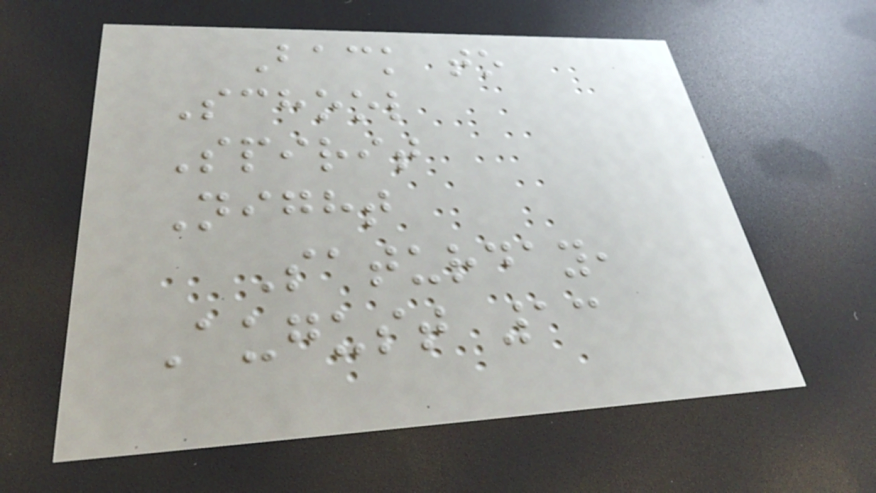Back to
School
Spirit
Night
Saturday,
August 13
